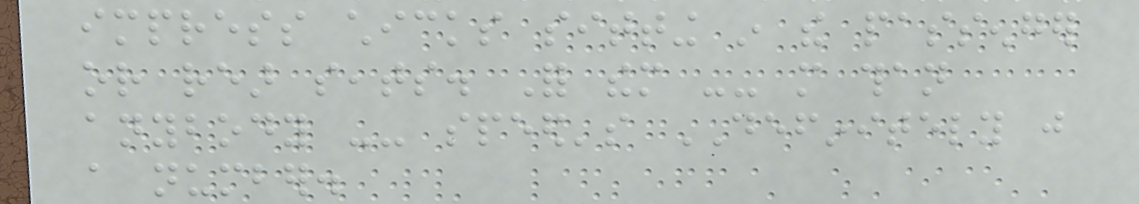impress chicks sitting in the passenger
or rear seats. For them -- more than
anybody -- speed's DEFINITELY just
a number.
